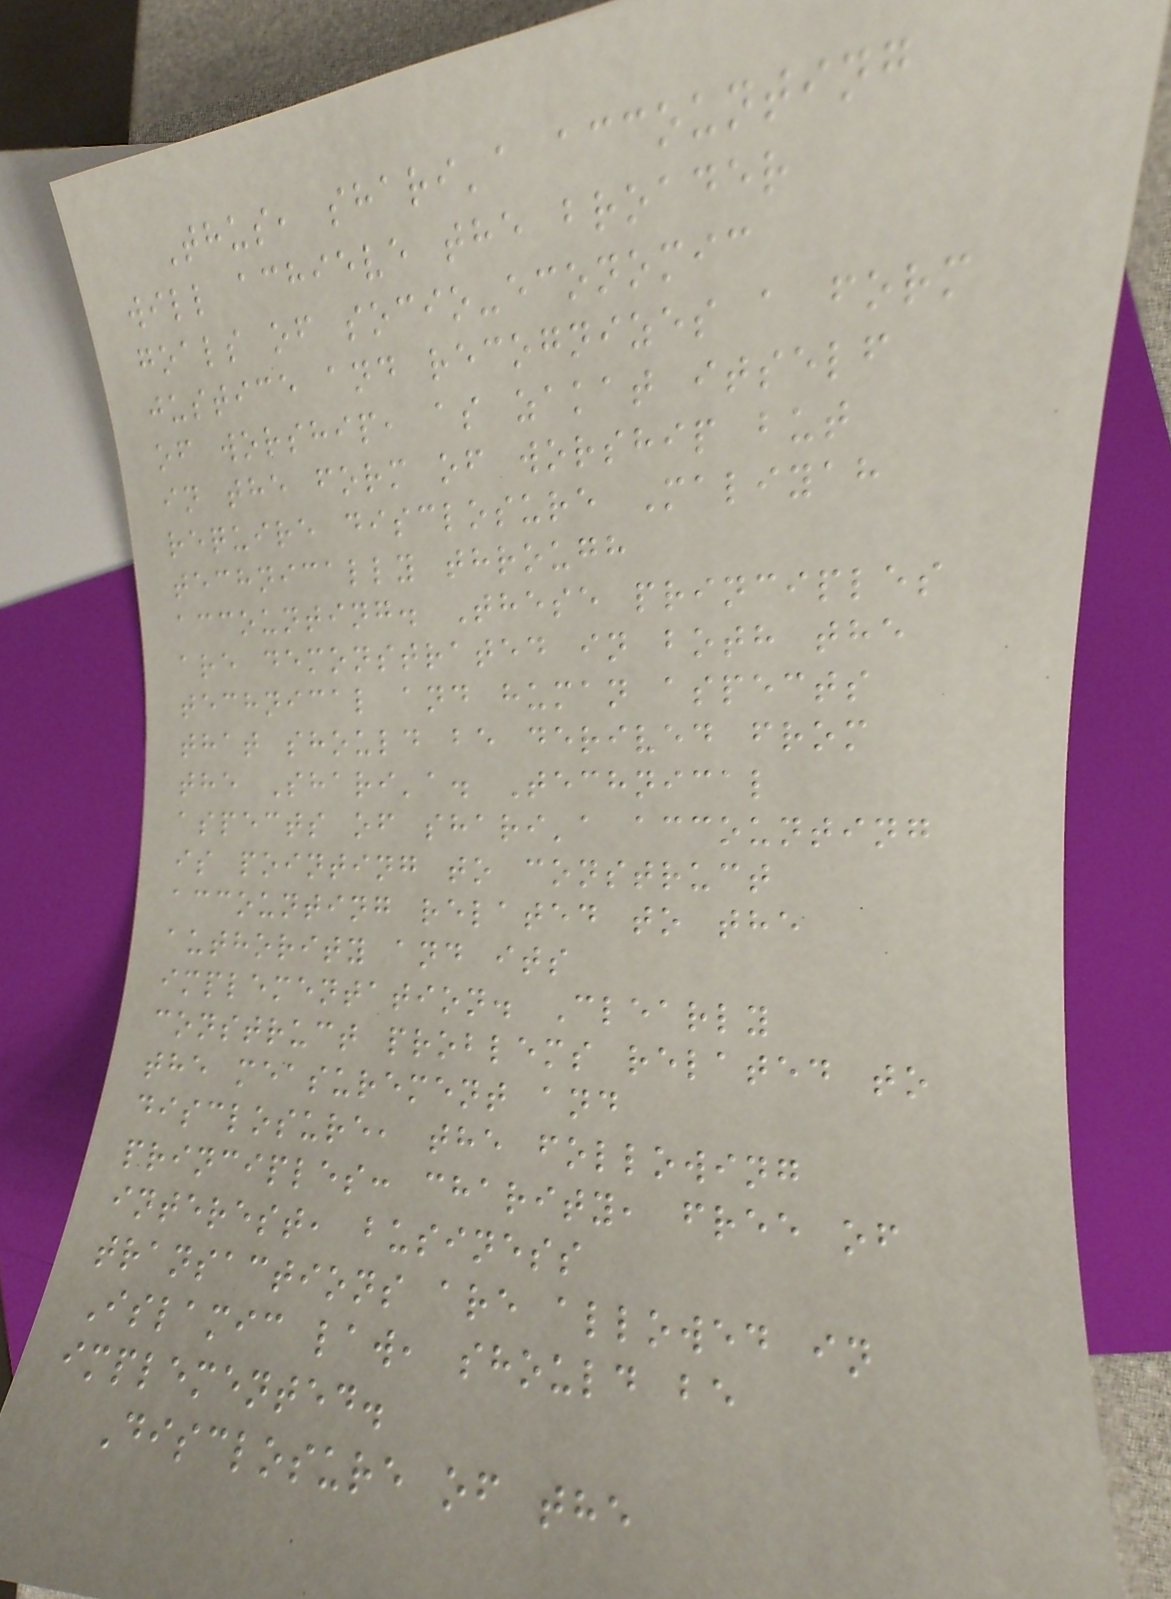Thus, shari'a accounting
will achieve the broader
goals of socio-economic
justice and recognizes a form
of worship, as zakat itself
in the form of worship but
require disclosure Maliyah
technically through
accounting. These principles
are demonstrated in both the
technical and human aspects
that should be derived from
the Shari'a. Technical
aspects of shari'a accounting
is pointing to construct
accounting related to the
authority and its
implementation. Clearly
construct problems related to
the measurement and
disclosure, the following
principles: charity, free of
interest, business
transactions are allowed in
Islamic law, should be
implemented.
Disclosure of the
